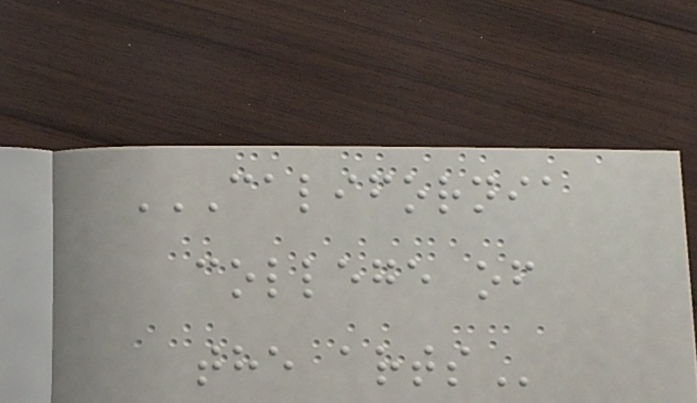CALIFORNIA
COLLEGE OF
THE ARTS
